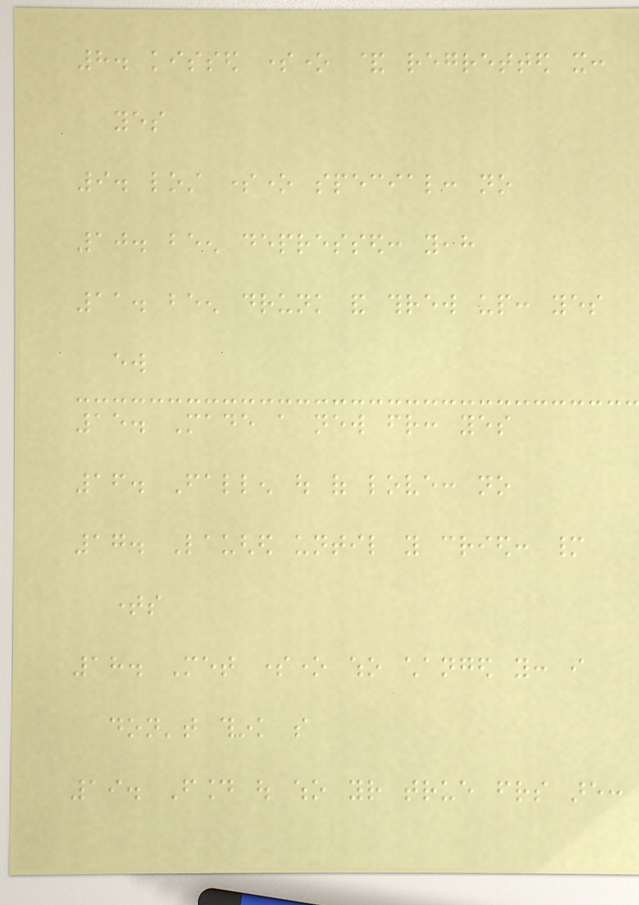8. kissed someone & regretted it:
yes
9. lost someone special: no
10. been depressed: yeah
11. been drunk and threw up: yes
ew
15. Made a new friend: yes
16. Fallen out of love: no
17. Laughed until you cried: many
times
18. Met someone who changed you: i
don't think so
19. Found out who your true friends are:
